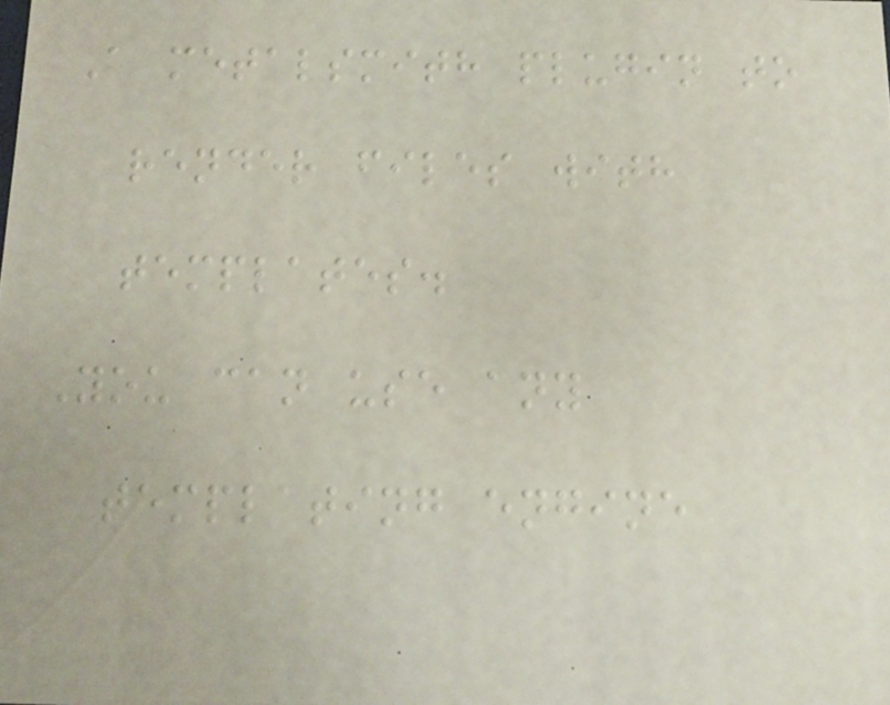A metalsmith plugin to
render files with
templates.
You can use any
templating engine
